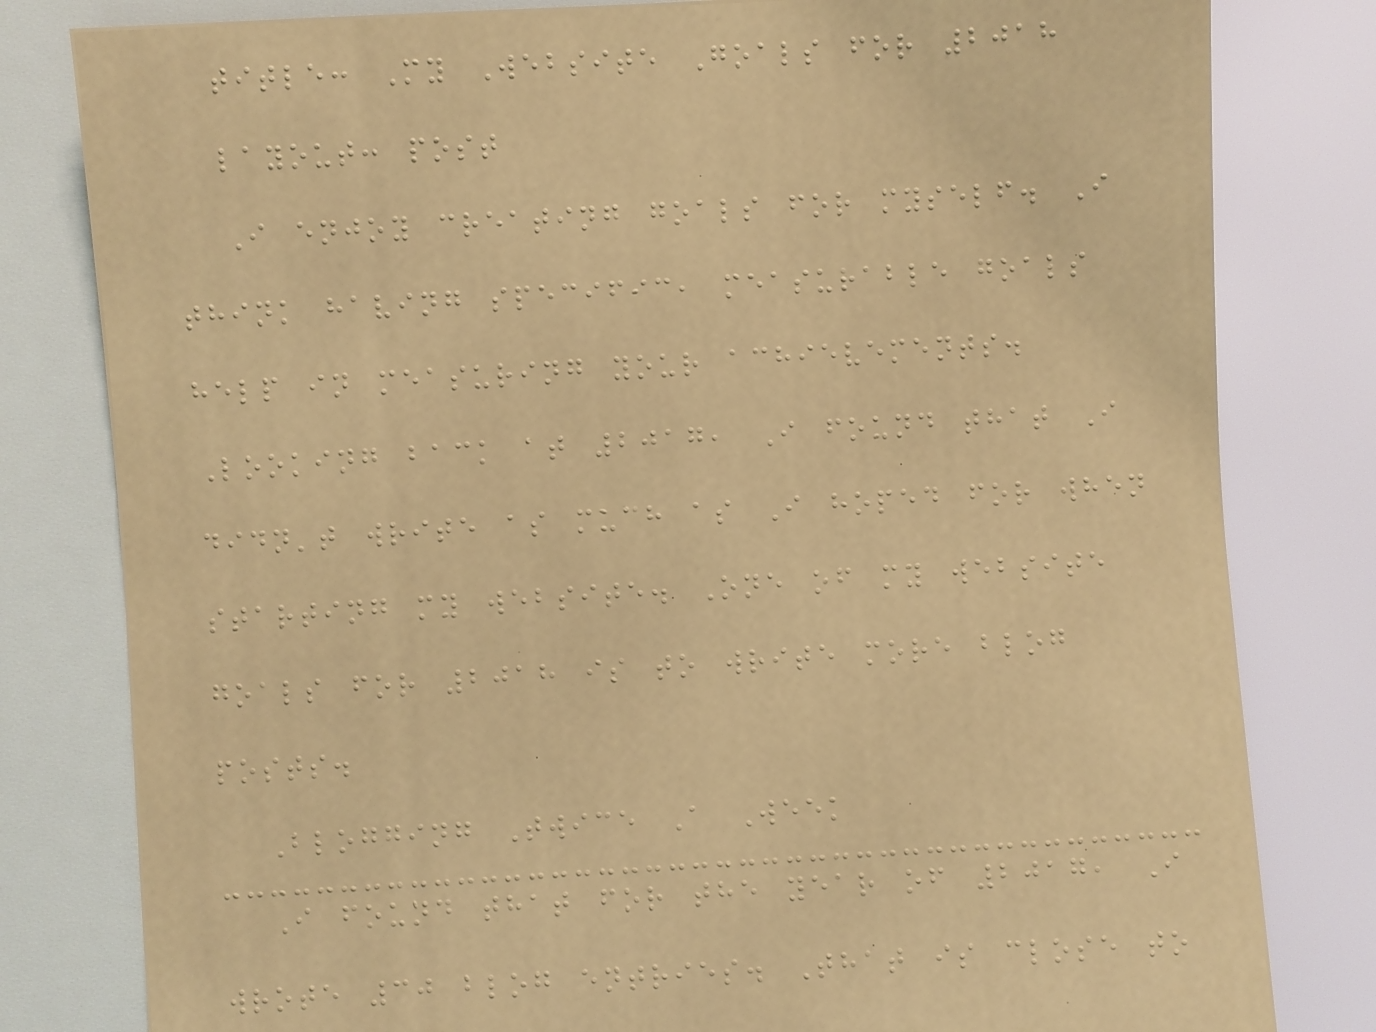title: My Website Goals for 2018
layout: post
I enjoy creating goals for myself. I
think having specific, measurable goals
help in measuring your achievements.
Looking back at 2017, I found that I
didn't write as much as I hoped for when
starting my website. One of my website
goals for 2018 is to write more blog
posts.
Blogging Twice A Week
I found that for the year of 2017, I
wrote 30 blog entries. That is close to
